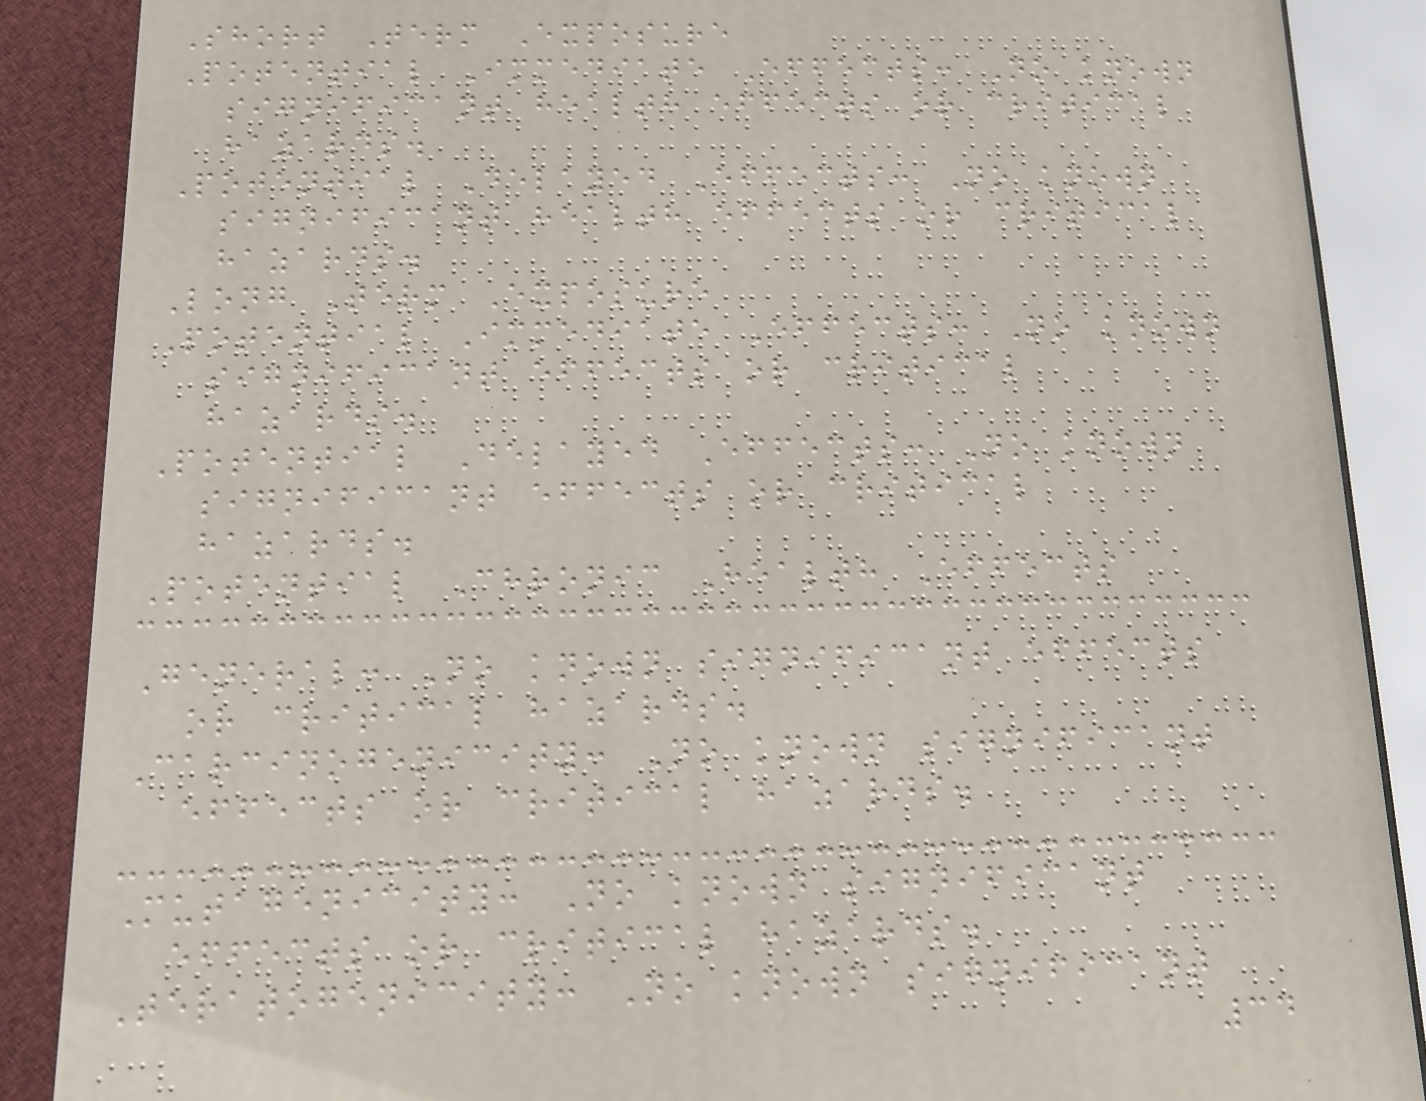Short Term Exposure
Potential Immediate Effects: No known
significant health effects or critical
hazards.
Potential Delayed Effects: No known
significant health effects or critical
hazards.
Long Term Exposure
Potential Immediate Effects: No known
significant effects or critical
hazards.
Potential Delayed Effects: No known
significant effects or critical
hazards.
Potential Chronic Health Effects
General: No known significant effects
or critical hazards.
Carcinogenicity: No known significant
effects or critical hazards.
Mutagenicity: No known significant
effects or critical hazards.
Teratogenicity: No known significant
34
